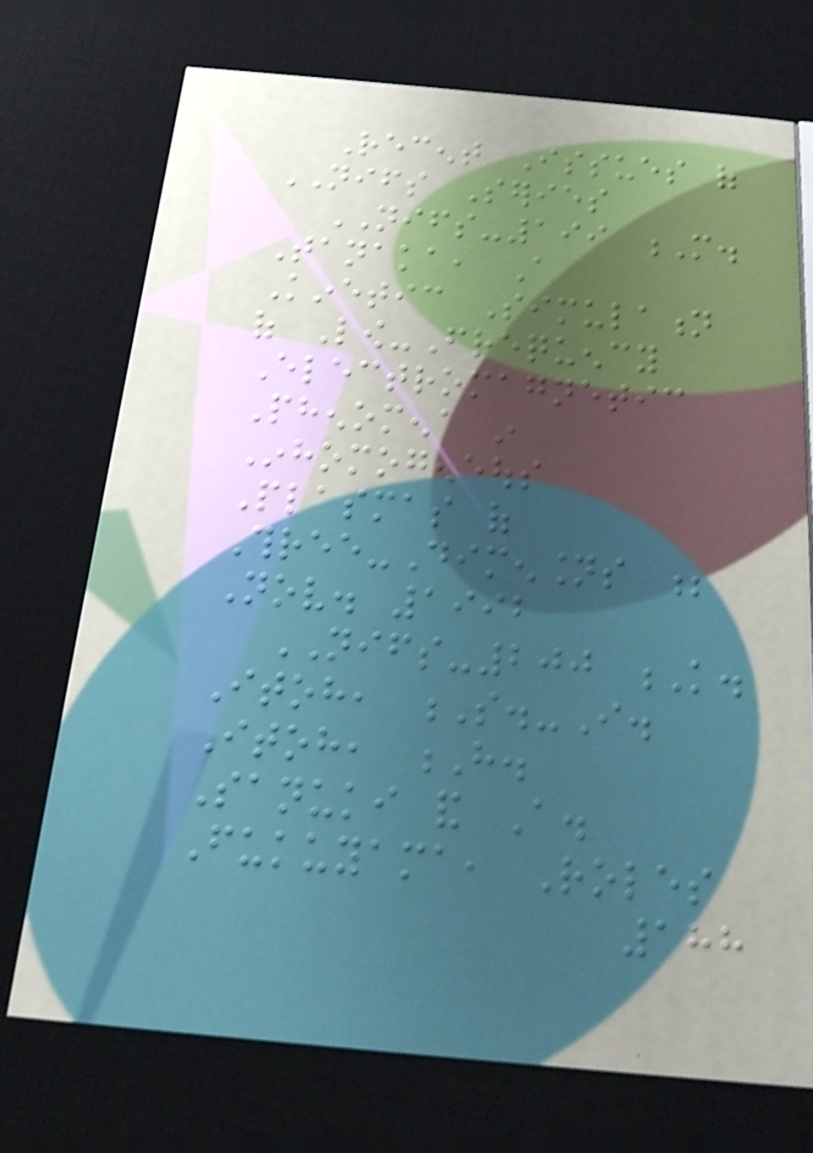Recent Issues of
NIFS Series
NIFS-199 M.
Tanaka, A
Kinetic Simulation
of Low-Frequency
Electromagnetic
Phenomena in
Inhomogeneous
Plasmas of
Three-Dimensions ;
Nov. 1992
NIFS-200 K.
Itoh, S.-I.
Itoh, H.
Sanuki and A.
Fukuyama, Roles
188
